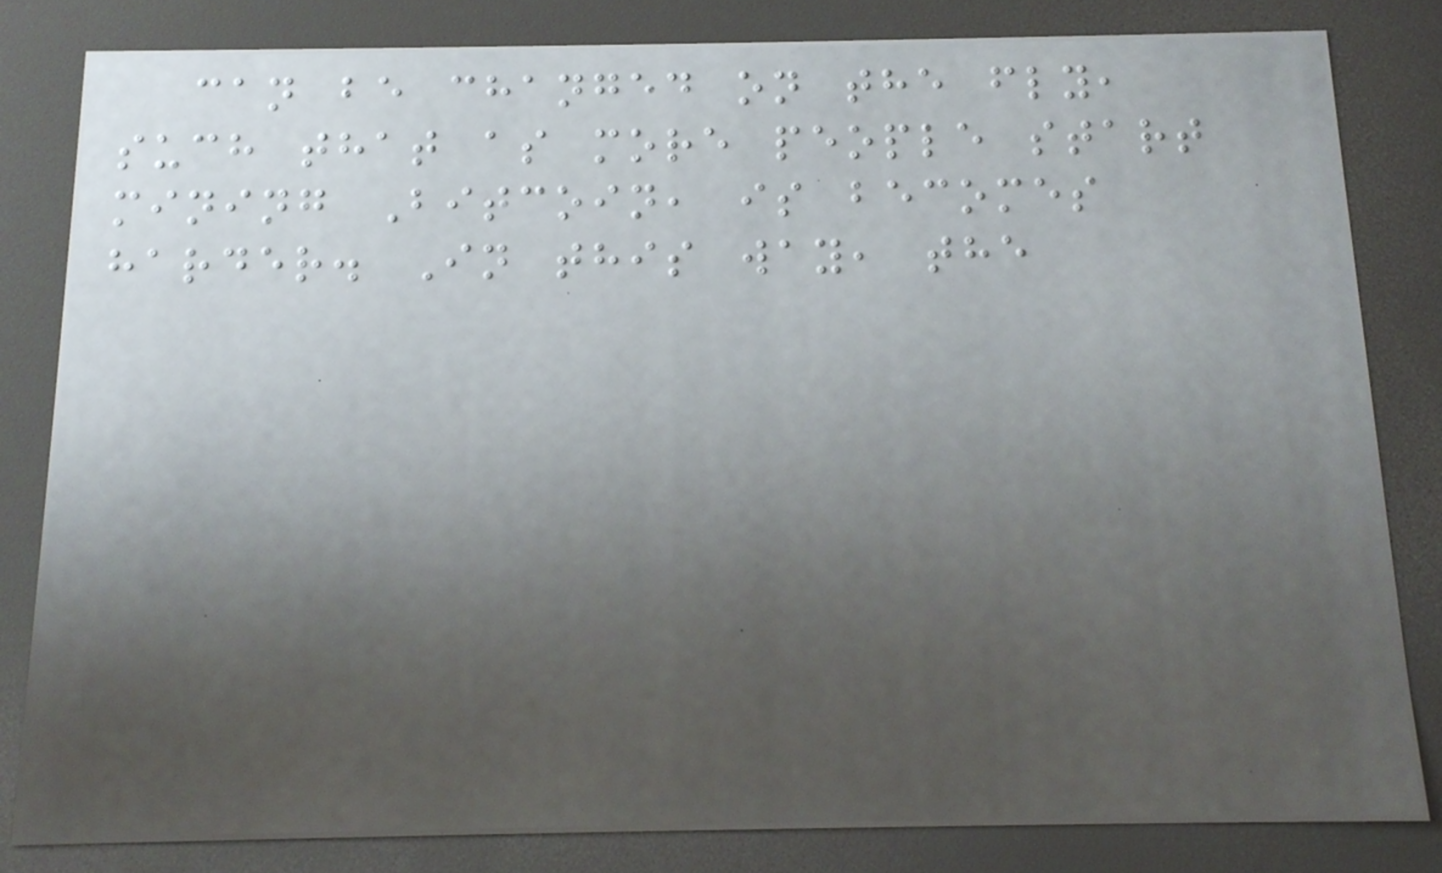can be changed on the fly,
such that as more people start
mining Bitcoin, is becomes
harder. In this way, the
